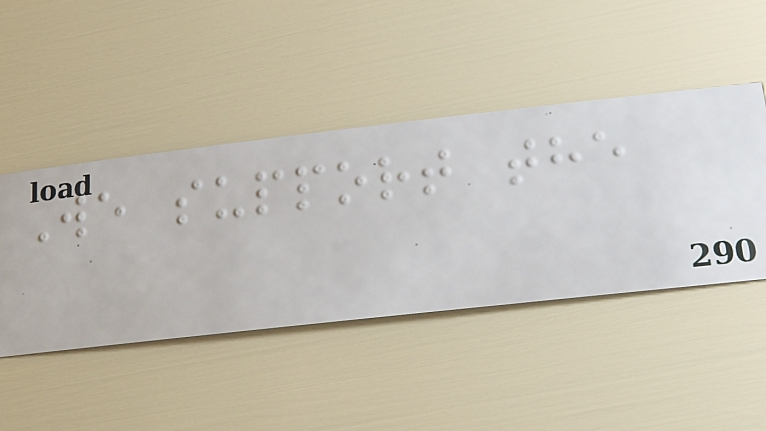We support the
